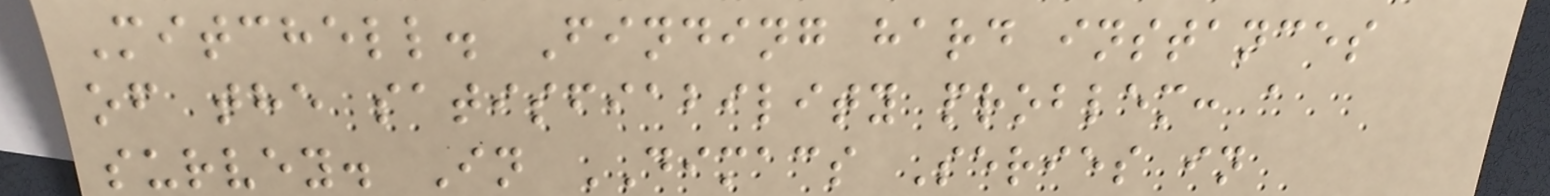Mitchell. Finding hard instances
of the satisfiability problem: a
survey. In DIMACS Series in
